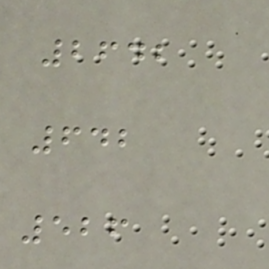2642
642
526
